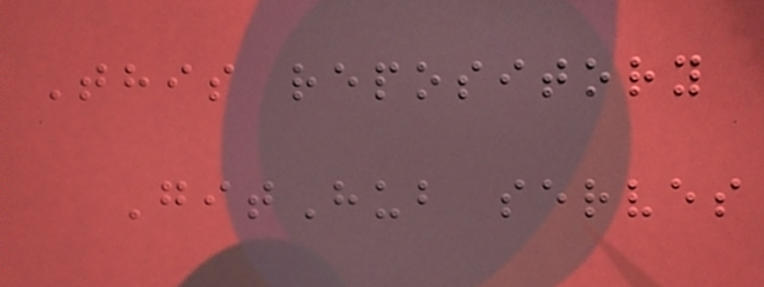This repository
GitHub serves
